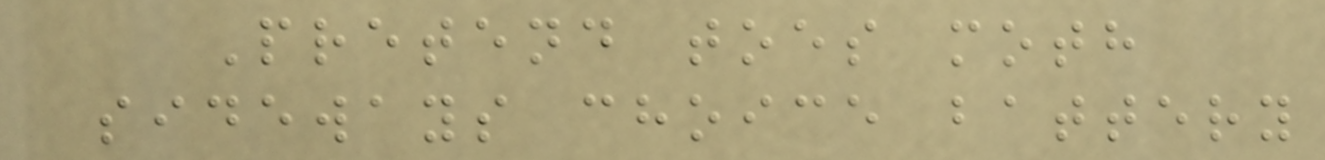Pretend toes moth
sideways choice battery
